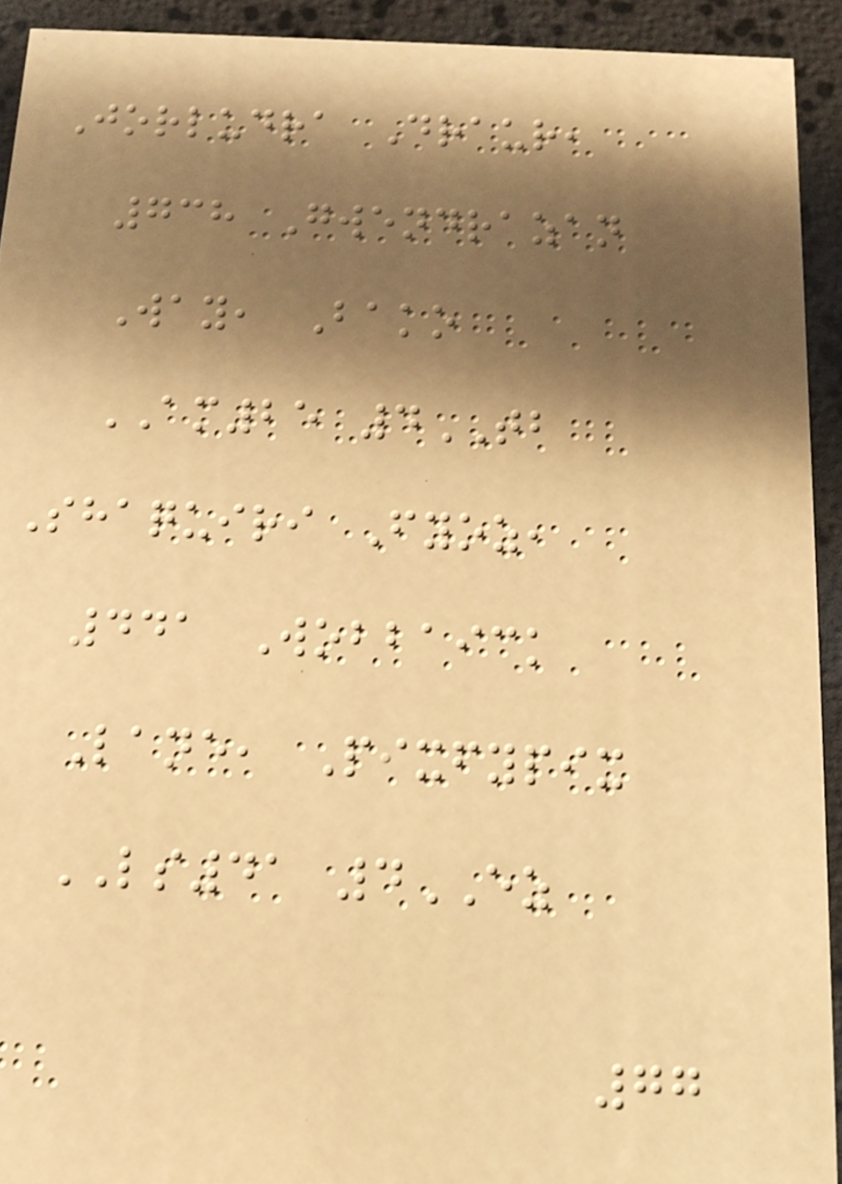Jorludra Draur,
738 Gwendrazan
Way, Bako
AM25 4TB
Shaquiri Fyoz,
441 Wobbaick
Lane, Pixfypix
LS41 4EZ
77
